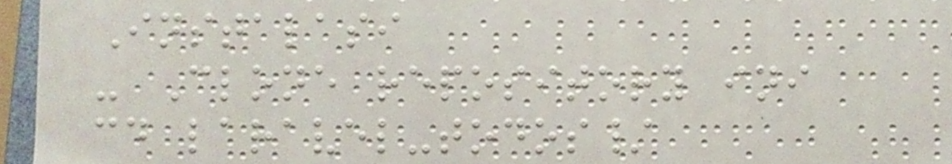Instalasi
- Clone repository ini
cd laravel-todos/
